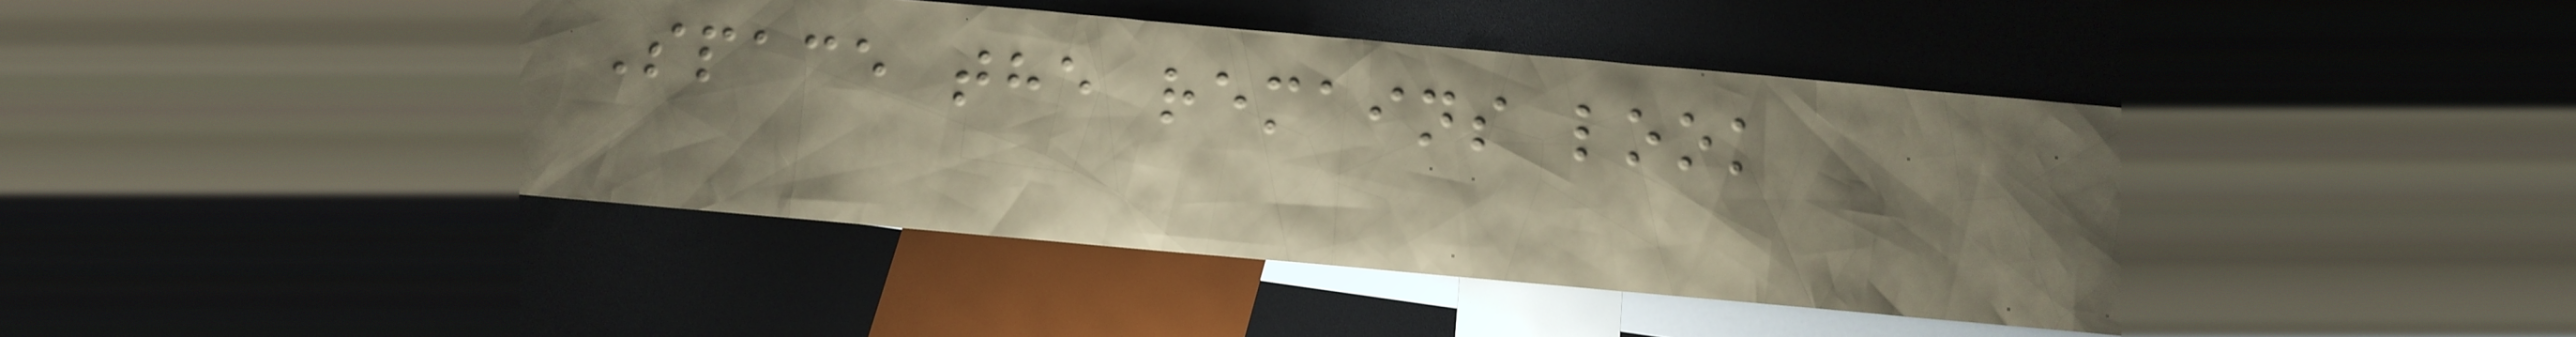Space the remains look
